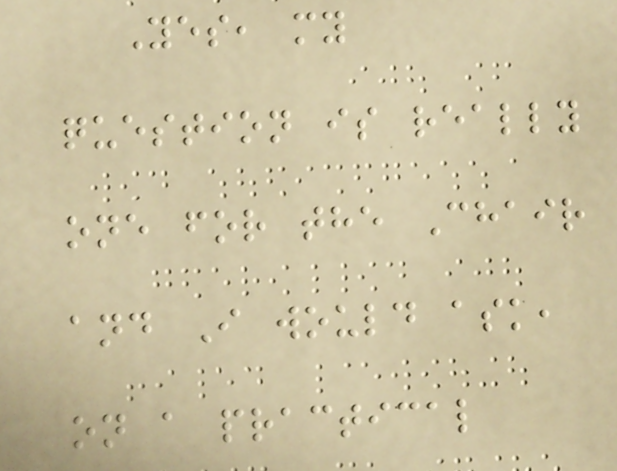Yes, my
question is really
one for the Chair
and I would ask,
on a practical
